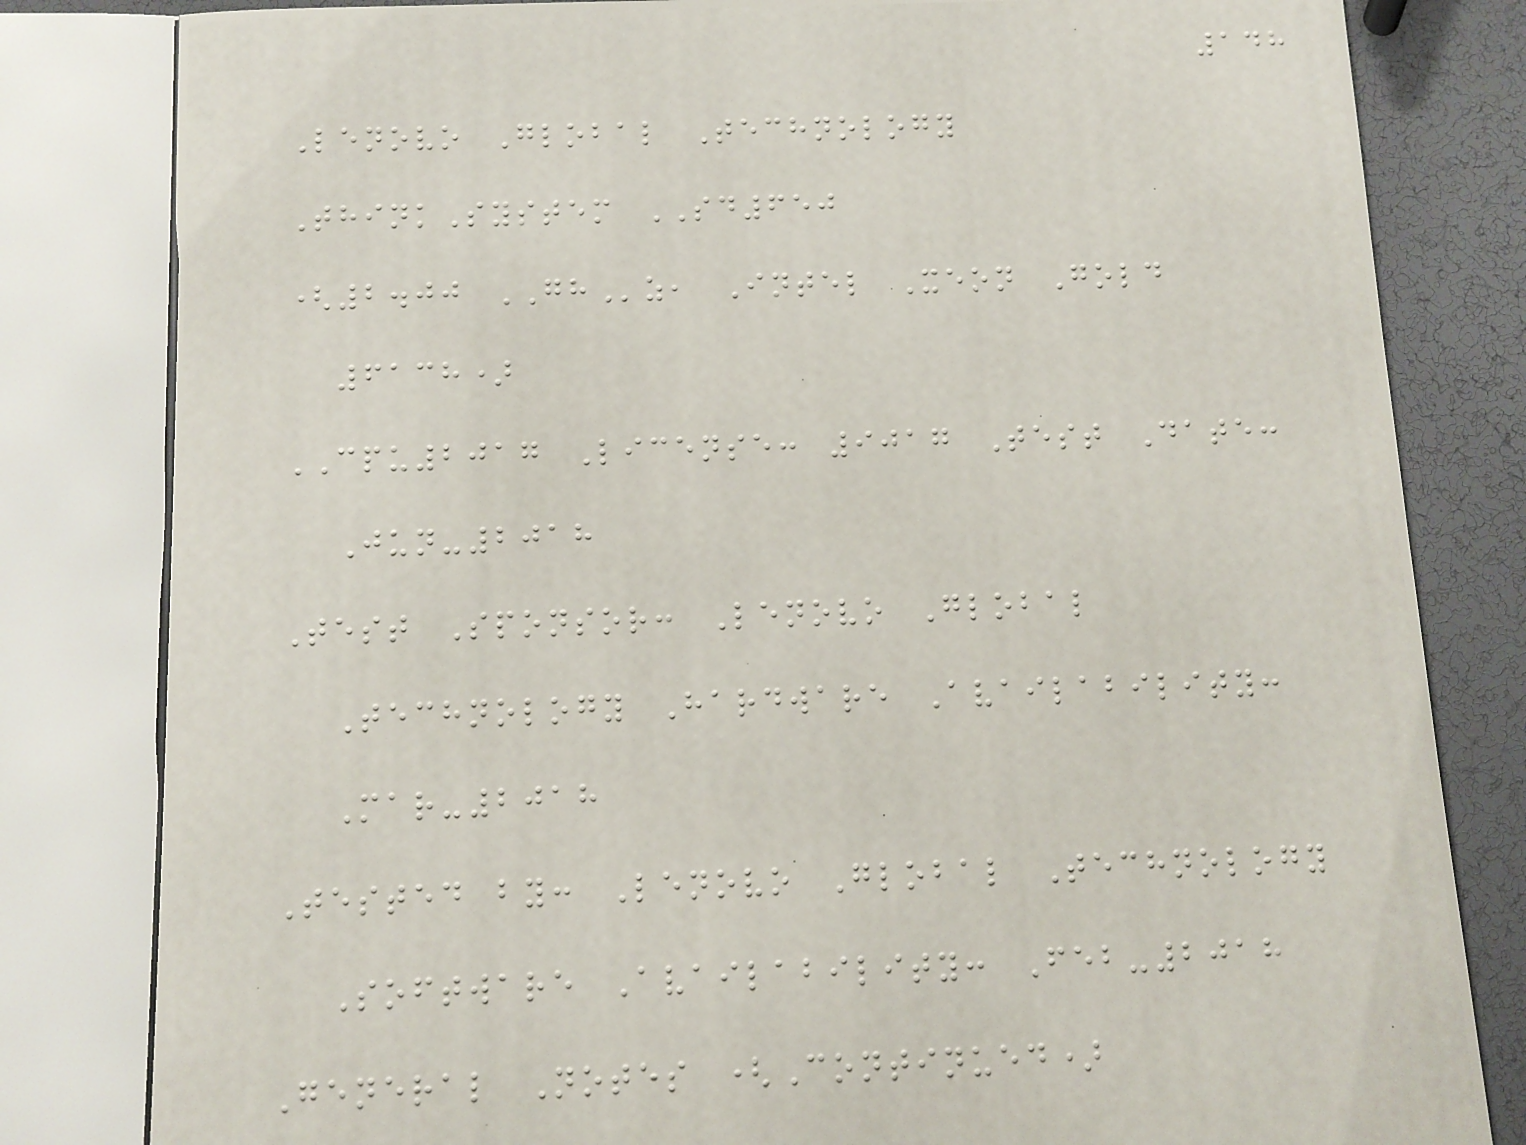148
Lenovo Global Technology
ThinkSystem SD650
(2.00 GHz, Intel Xeon Gold
6138)
CPU2017 License: 9017 Test Date:
Jun-2018
Test Sponsor: Lenovo Global
Technology Hardware Availability:
Mar-2018
Tested by: Lenovo Global Technology
Software Availability: Feb-2018
General Notes (Continued)
